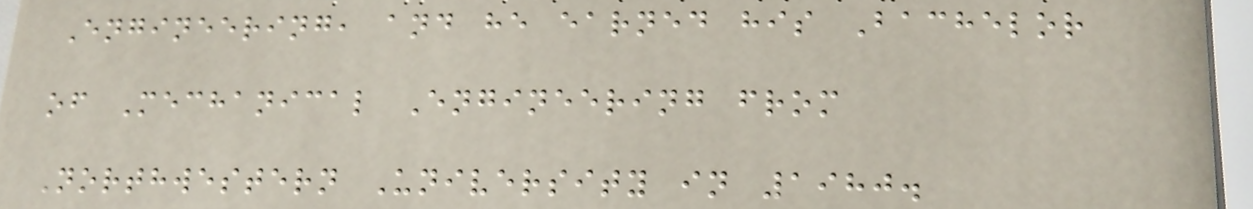Engineering, and he earned his Bachelor
of Mechanical Engineering from
Northwestern University in 1980.
